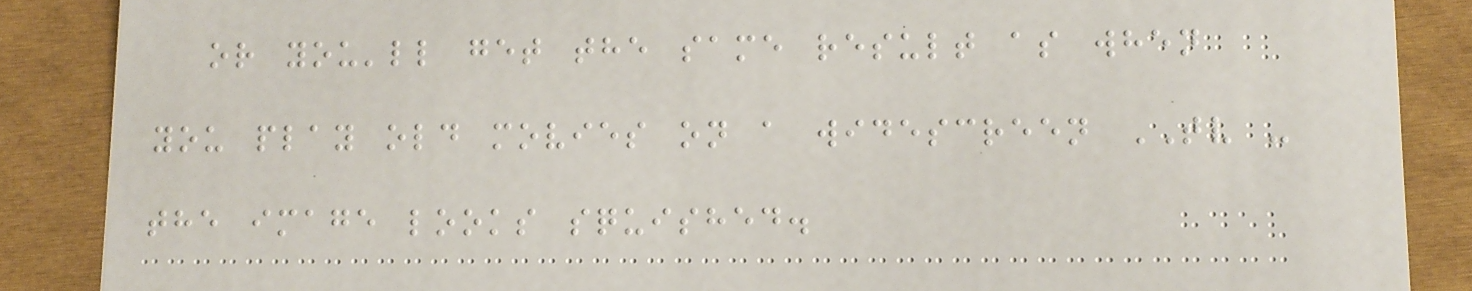or you'll get the same result as when
you play old movies on a widescreen TV -
the image looks squished.
